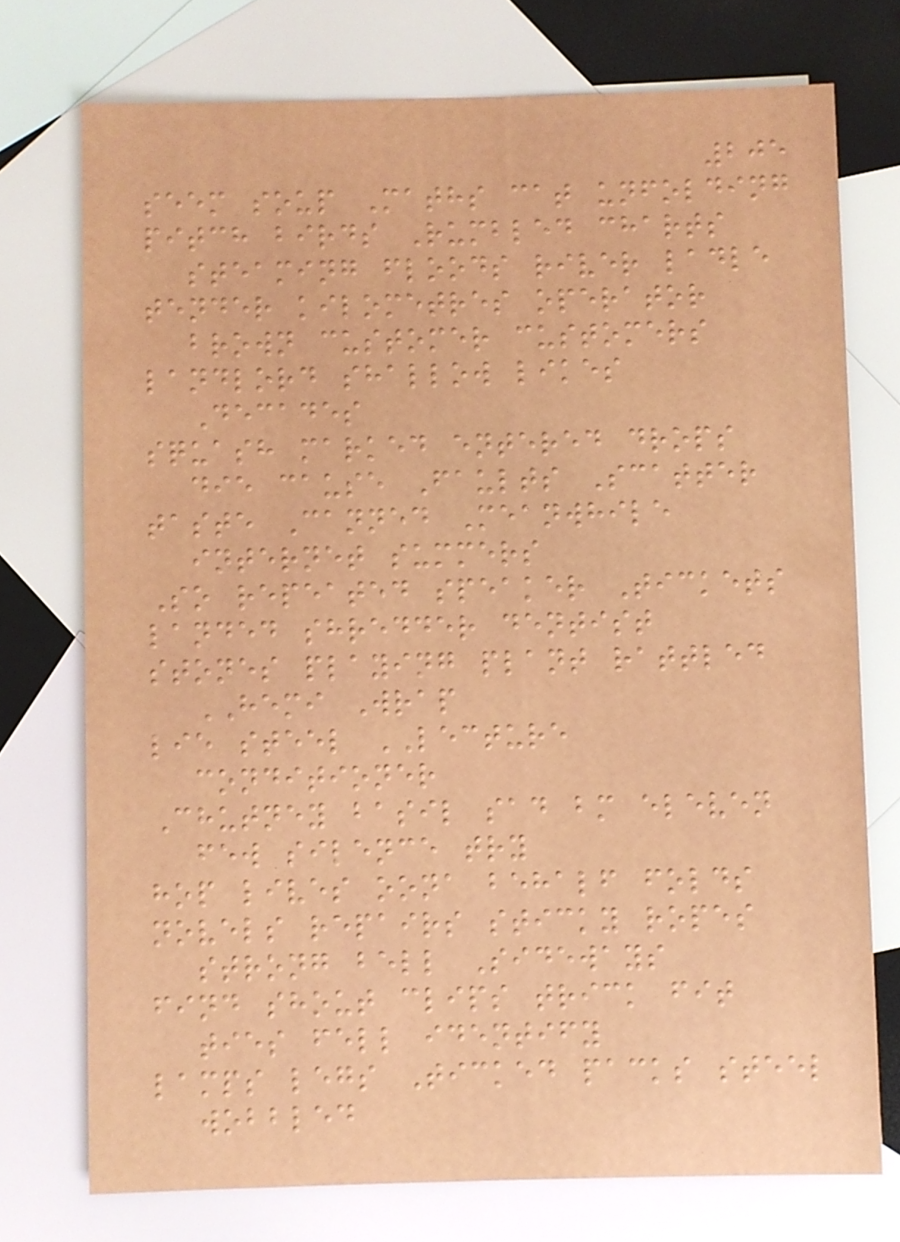205
seem soup Maths cat unfolding
pitch birds Rumbled charts
steaming floods river ladle
tender kilometres operator
brown customer customers
landlord shallow likes
Decades
squash marked entered drops
die cause Faults Scatter
taste Canned Meanwhile
internet summers
So repeated speaker Tickets
landed shredder dentist
stones playing plant rattled
HEMI Wrap
lie steel LECTURE
conditioner
Chutney basil sad bm eleven
few silence try
hop lives oona behalf folds
novels repairs sticky ropes
strong bell Sideways
find shout clips trick fit
ties fell identify
lamps legs Ticked packs steel
wobbled
